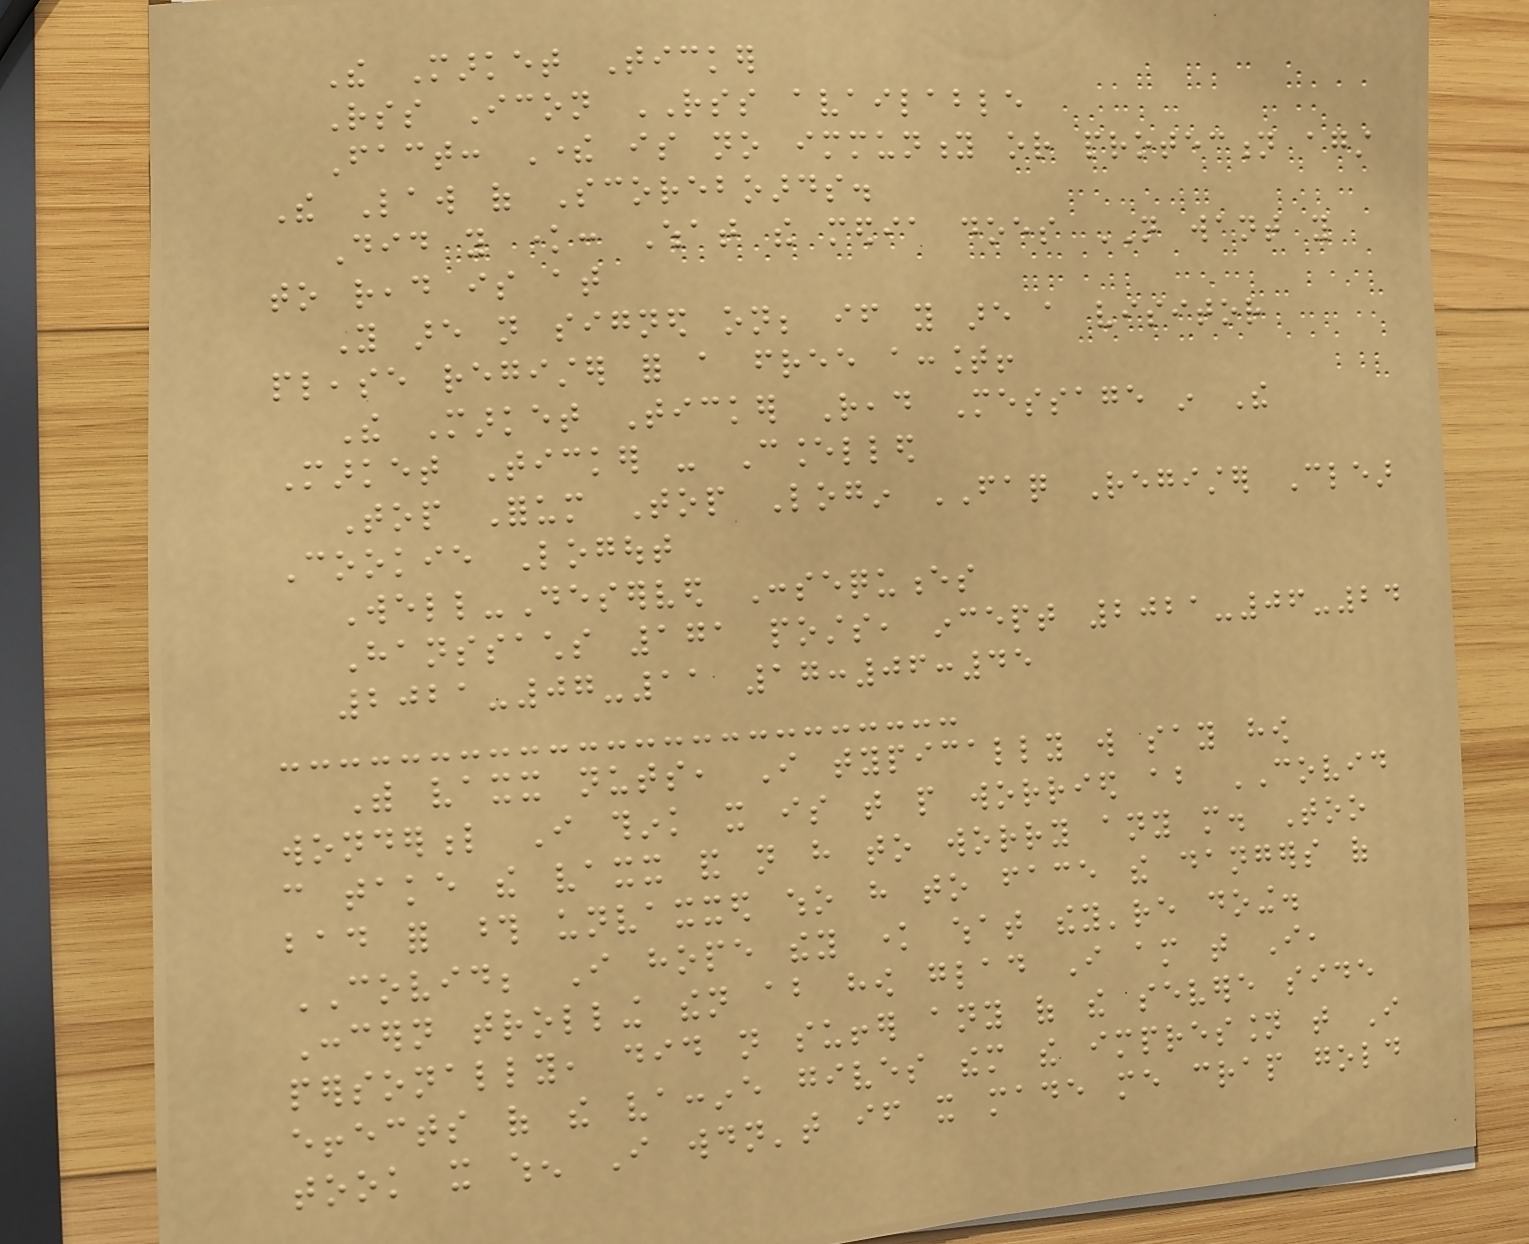The Market Ticker
Rss Icon RSS available
Fact: There is no immunity or protection against
The Law of Scoreboards.
Did you know: What the media does NOT want you
to read is at
You are not signed on; if you are a visitor
please register for a free account!
The Market Ticker Read Message in The
Market Ticker - Cancelled
Top Forum Top Login FAQ Register Clear
Cookie Logout
Well-Deserved Consequences
Hanssachs 171 posts, incept 2021-06-24
2021-07-11 17:06:45
With vaxx nuts, I typically will say how
wonderful I think it is that people worried about COVID
can take the vaxx and not have to worry any more. Too
bad for those unvaxxed who have to face the dangers of
COVID; I hope they know what they're doing.
Concern trolling then about how glad I am that I,
personally, did not suffer any of the severe side
effects of the vaccine gives them the impression that I
took it when I wouldn't if it made me crap gold
